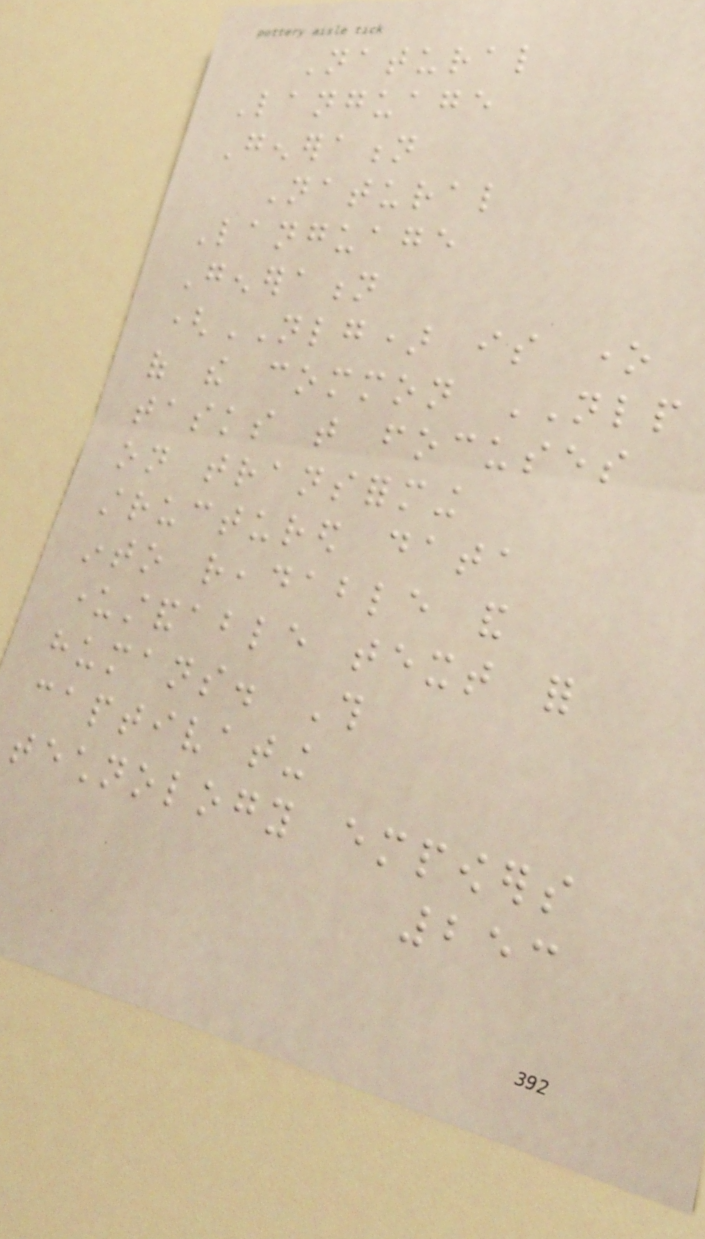Natural
Language
Generation
Natural
Language
Generation
(NLG) is one
of the common NLP
tasks that focuses
on transforming
structured data
into readable and
understandable text for
humans. This
captivating
technology empowers
253
